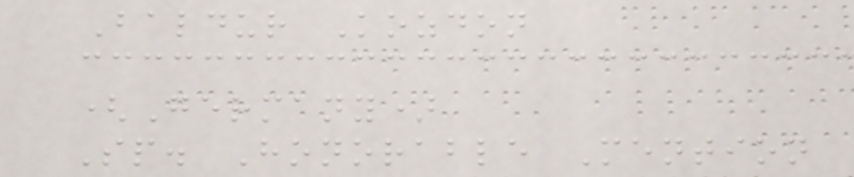Baldur Kozdon
(Germany)
Sp. Honorable Mention
